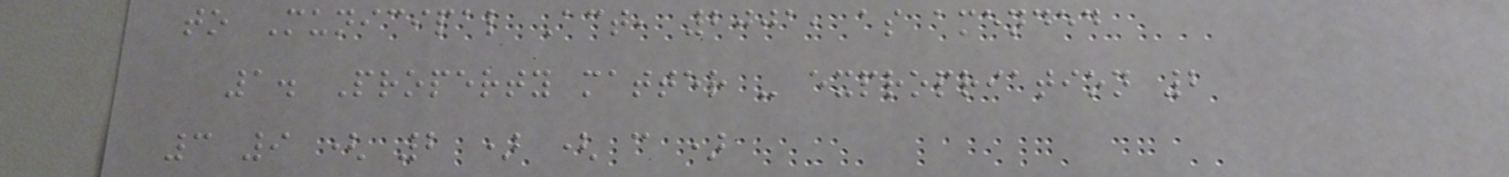to Municipal Act, 2001, as amended
1. Property matter - expropriation 2
3 9 ( 2 ) ( c )
